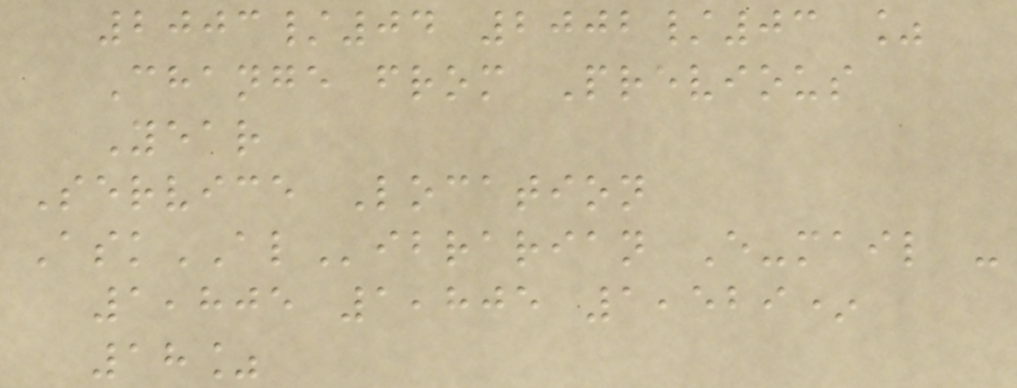2003/04 2002/03 %
Change from Previous
Year
Service Location
AskALibrarian E-mail -
1,805 1,805 1,529*
18%
